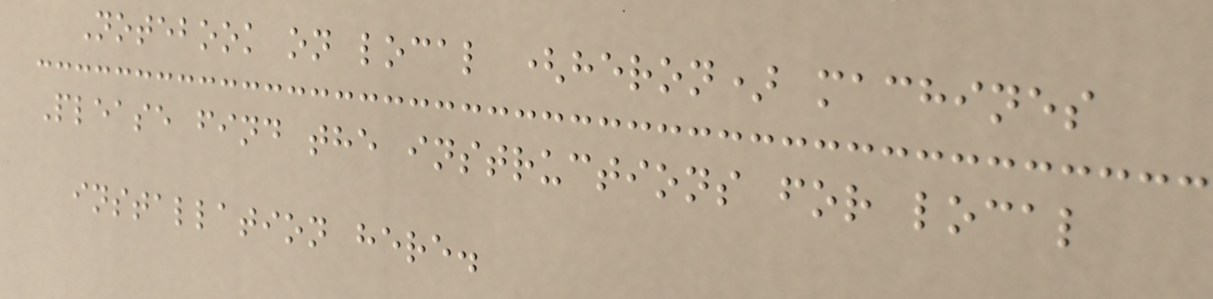Notebook on local (heron) machines
Please find the instructions for local
installation here.
